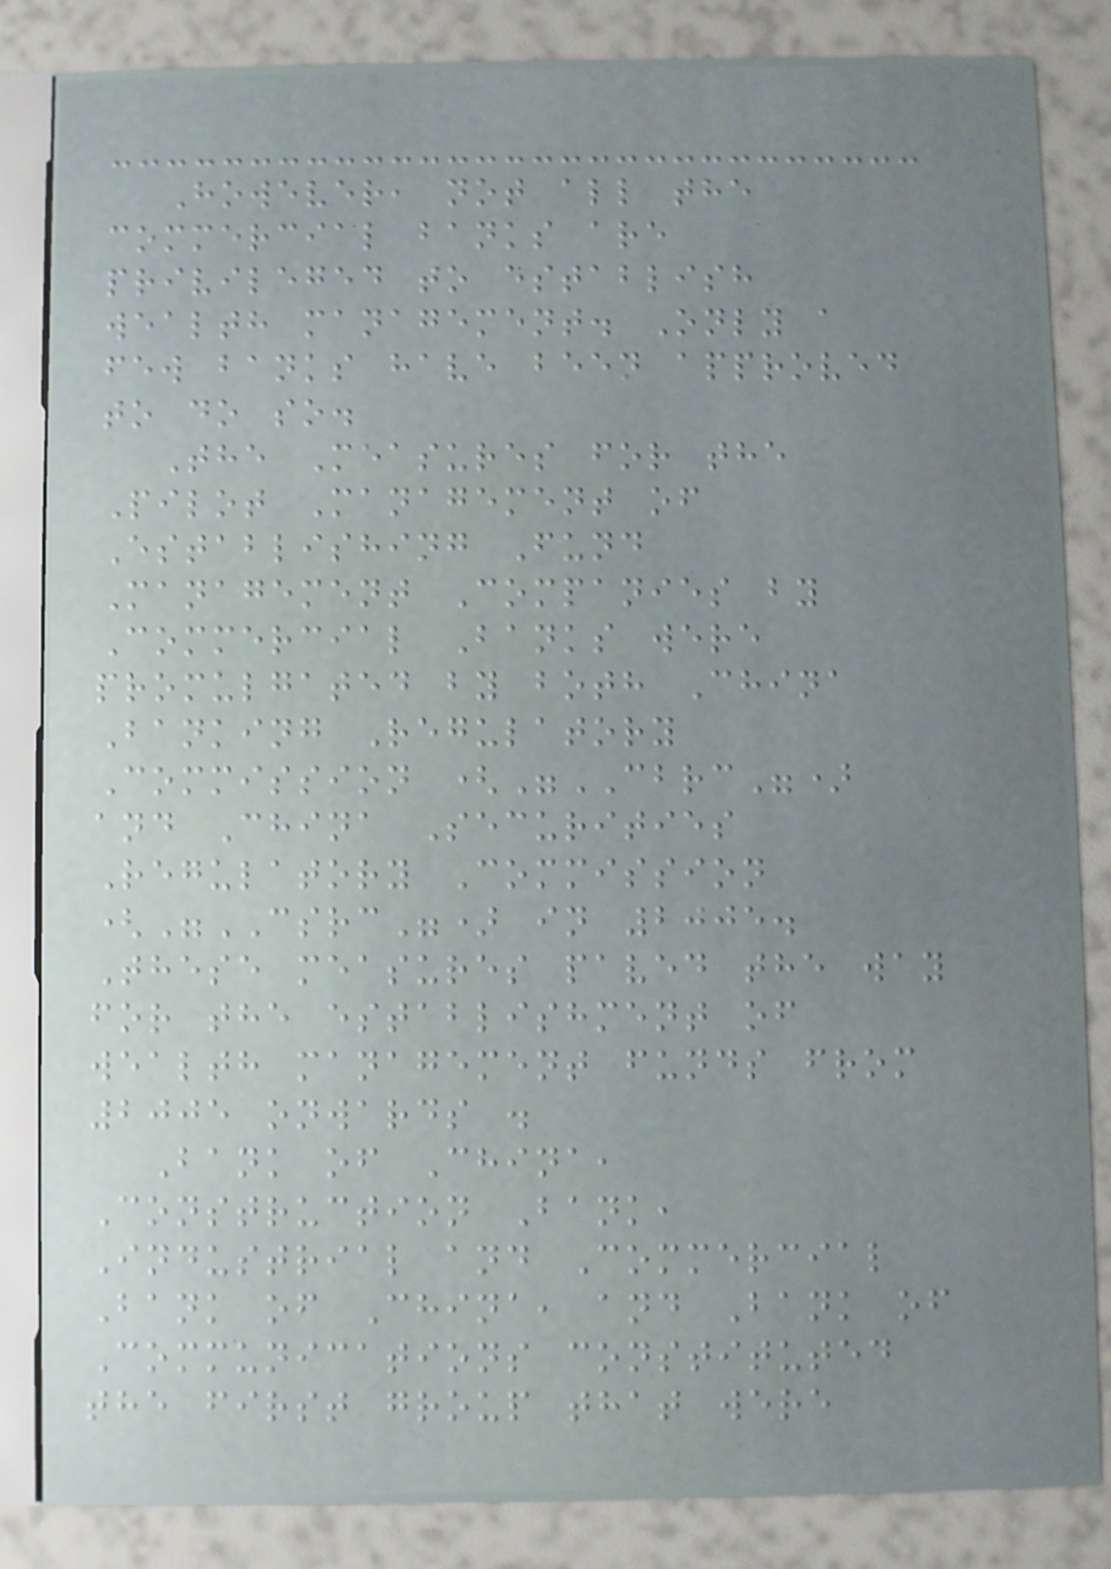However, not all the
commercial banks are
privileged to establish
wealth management. Only a
few banks have been approved
to do so.
The Measures for the
Pilot Management of
Establishing Fund
Management Companies by
Commercial Banks were
promulgated by both China
Banking Regulatory
Commission ("CBRC")
and China Securities
Regulatory Commission
("CSRC") in 2005.
These measures paved the way
for the establishment of
wealth management funds from
2005 onwards .
Bank of China,
Construction Bank,
Industrial and Commercial
Bank of China, and Bank of
Communications constituted
the first group that were
